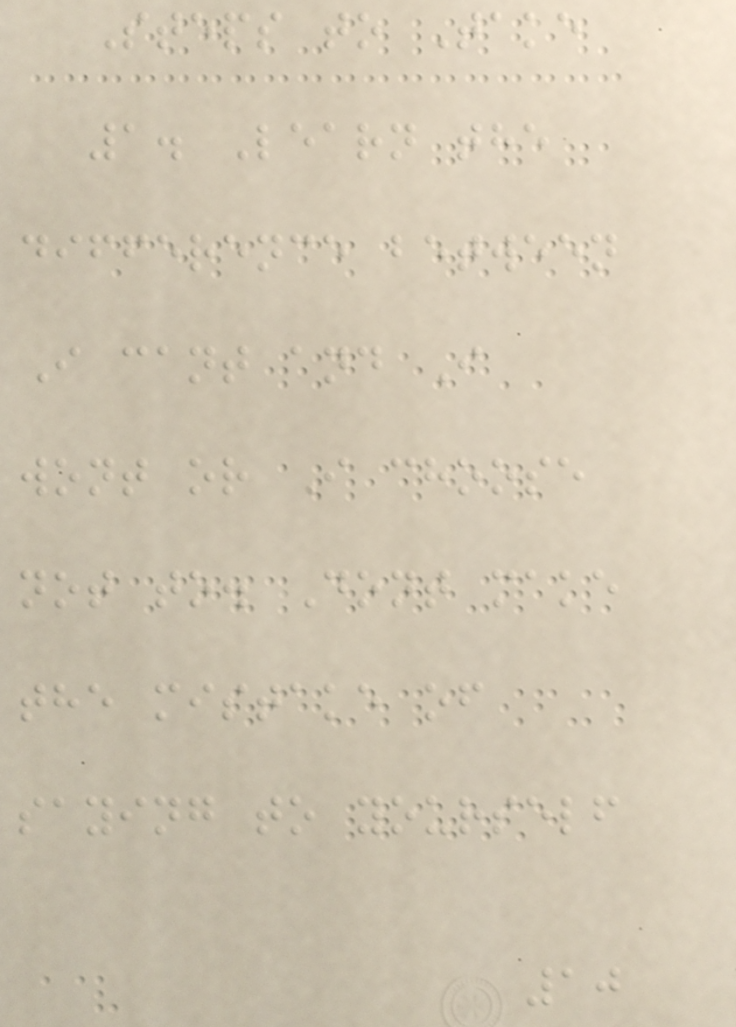Steps to Take
1. Learn the
difference between
I cant and I
wont or I choose
not to. Dont make
the mistake of
saying to yourself
10
